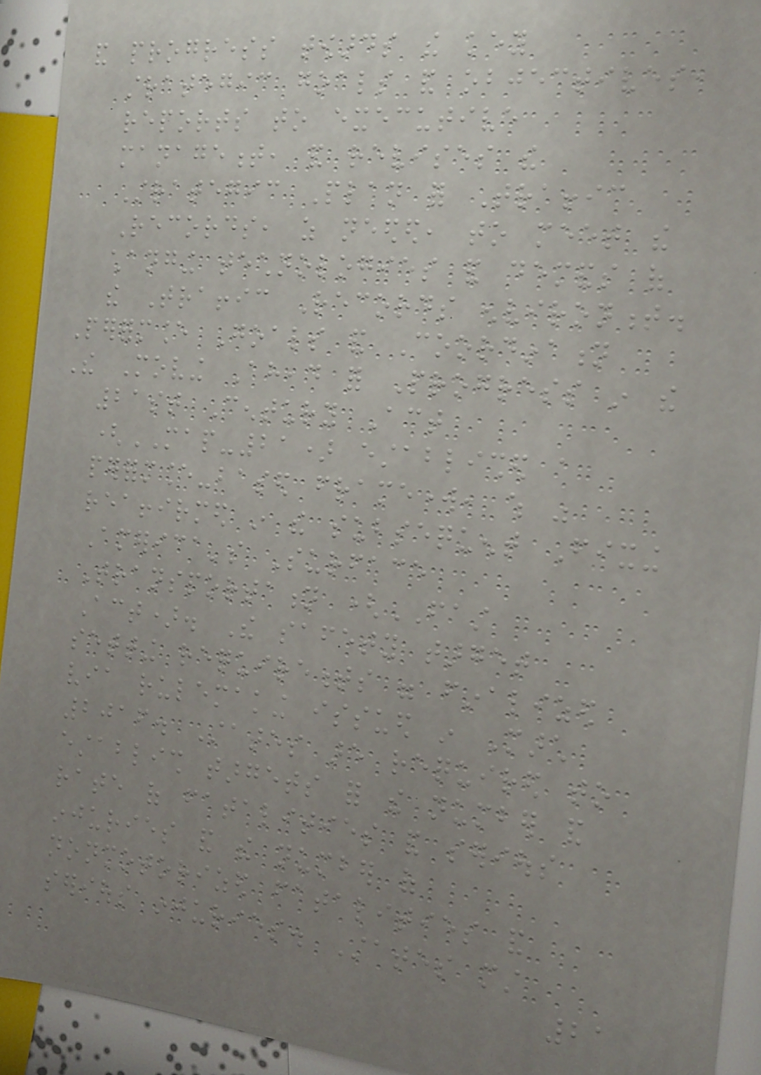and progress towards the key
strategic goals and objectives,
reports to executive
management, and revises the
Strategic Plan for Traffic
Records, as needed, to meet the
changing technologies and demands of
the Traffic Records environment.
Performance Goals and Coordination
The Moving Ahead for Progress in the
21st Century Act
(MAP-21) established a
performance-based framework, which was
reaffirmed in the subsequent Fixing
America's Surface
Transportation (FAST
Act). The safety target
setting requirements were finalized
via rulemaking issued in March
2016. States are required to
establish targets for the number and
rate of fatalities and serious
injuries and the number of
nonmotorized fatalities and
serious injuries. States must
21
